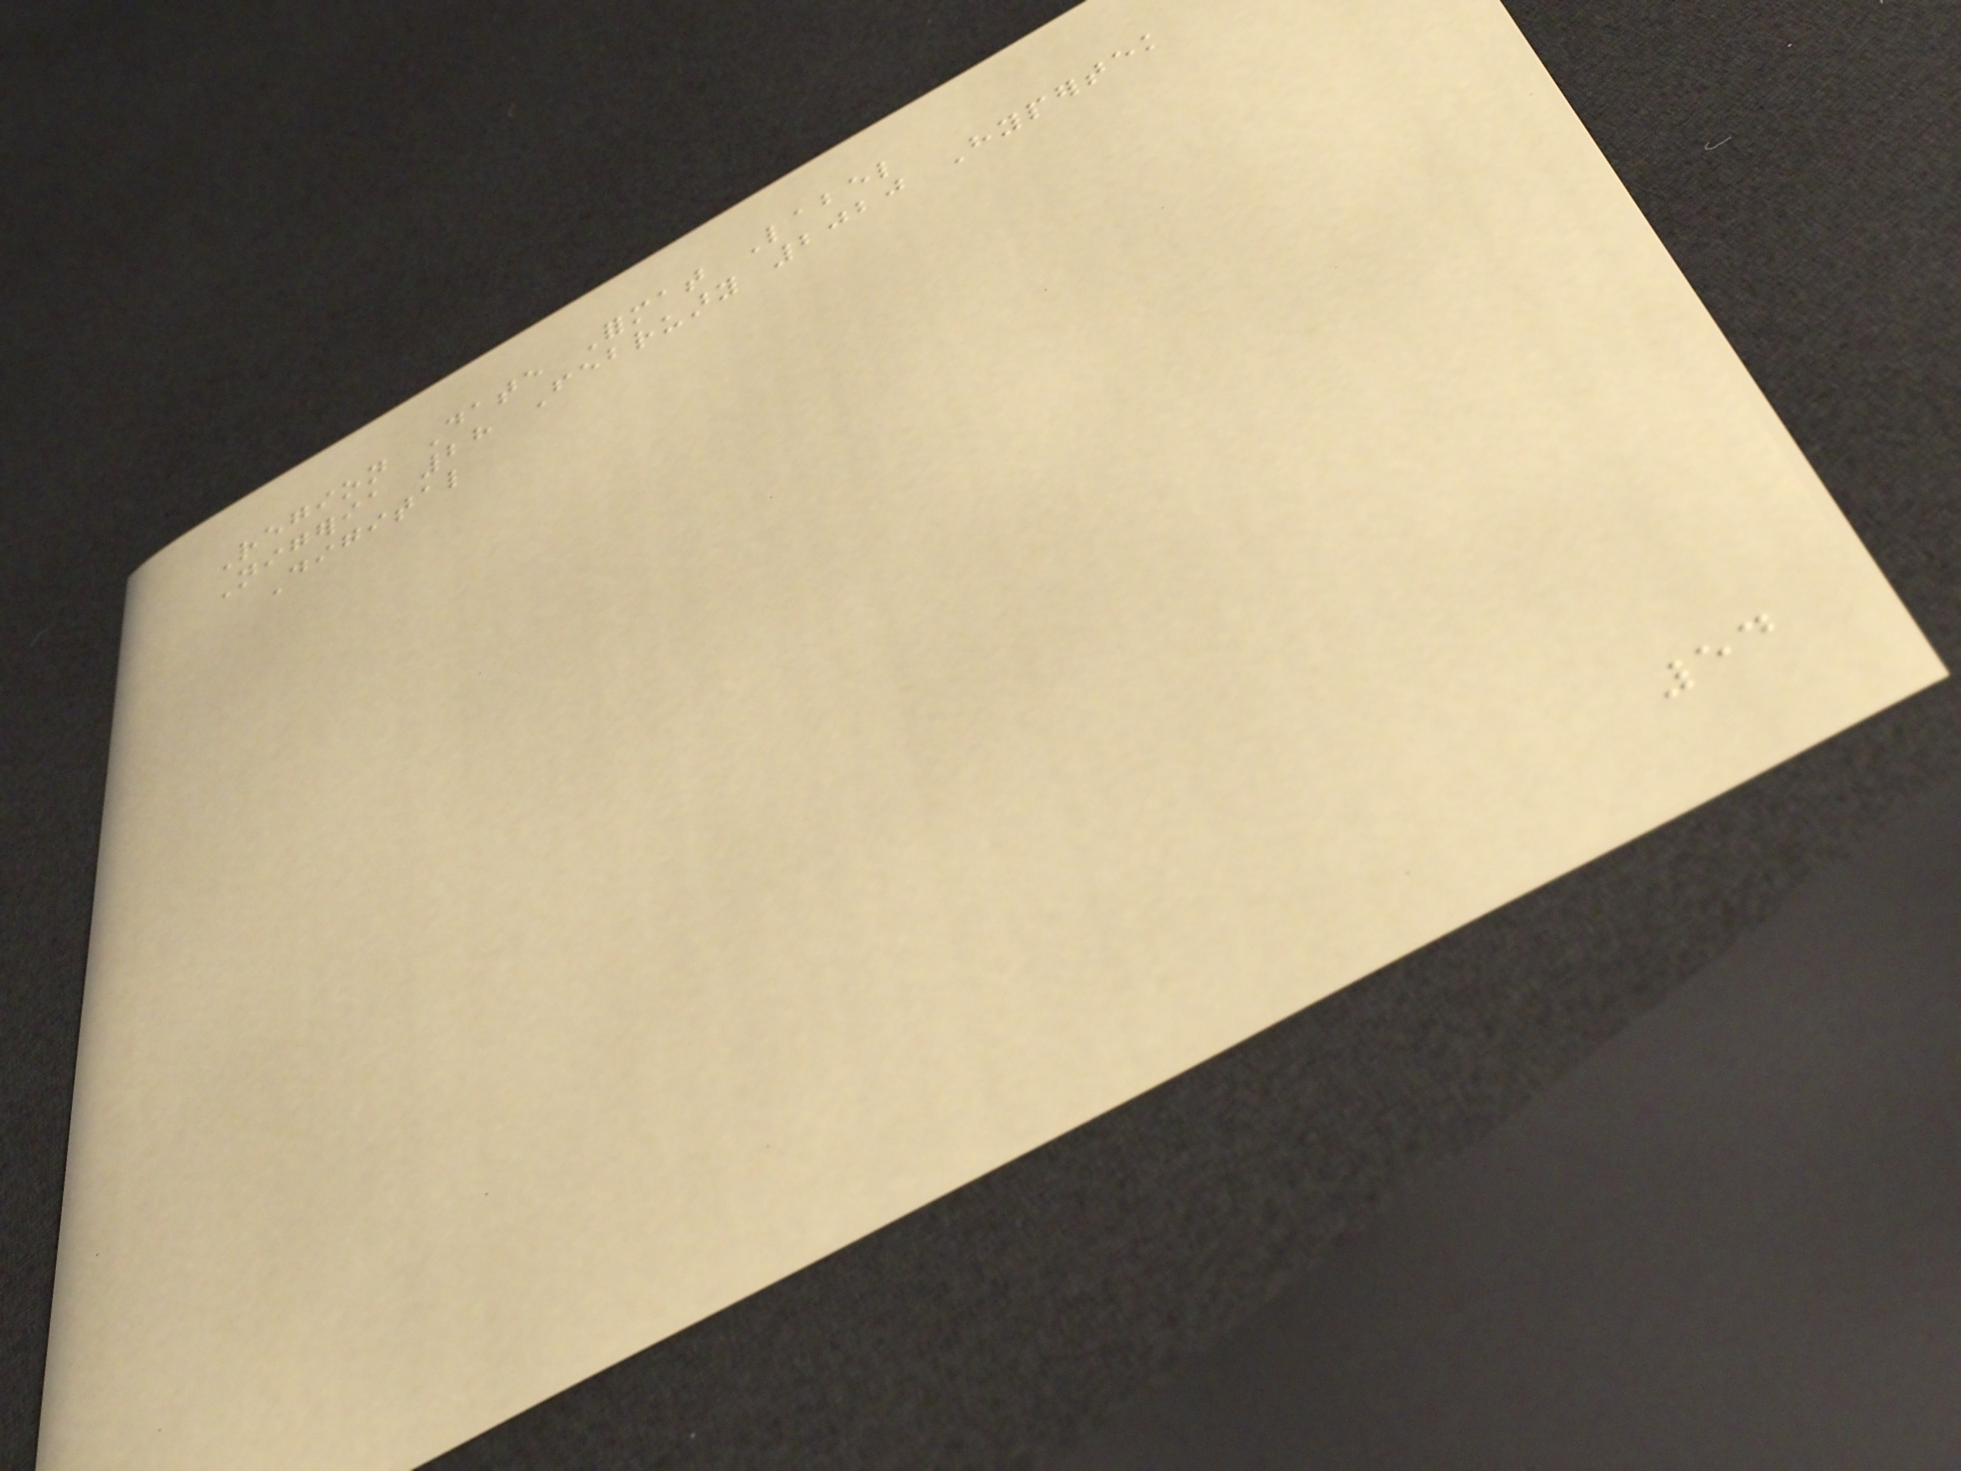Region Date Format Label
Nigeria 28 February 2020 Hypertek
Digital
54
